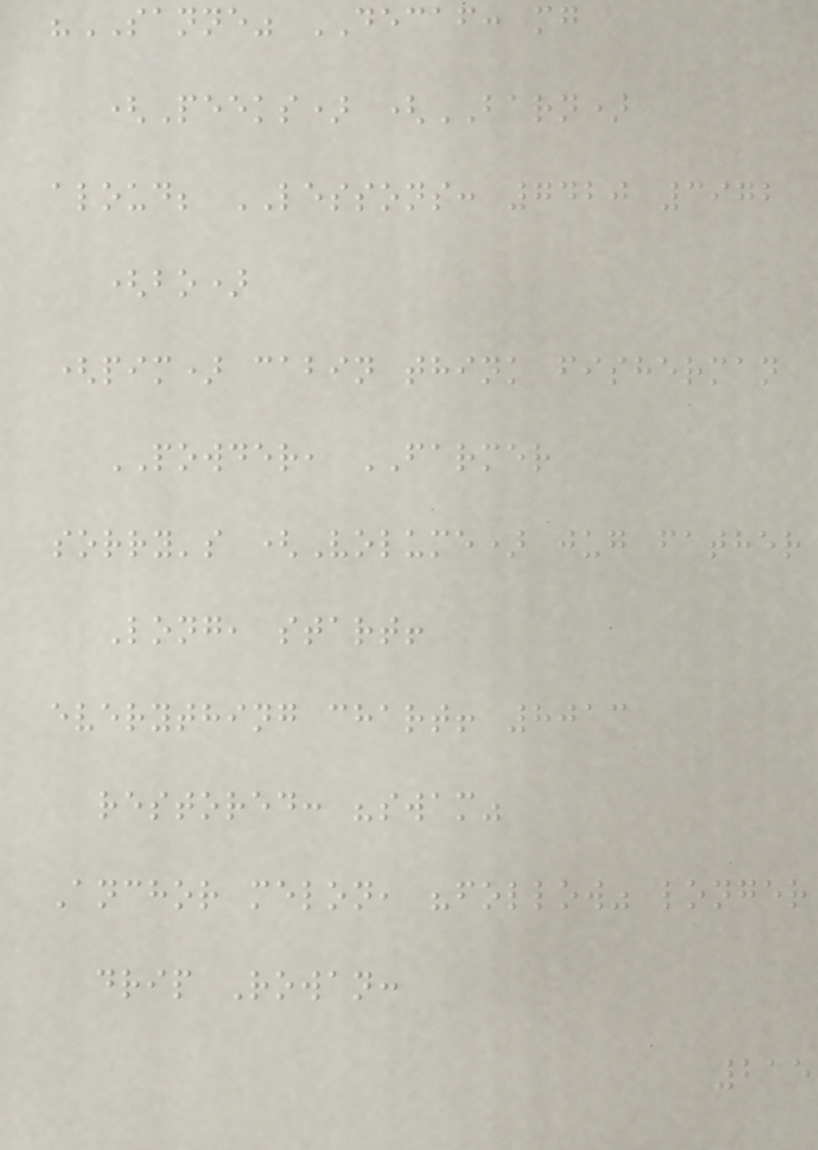"SANNE" DECAF: mg
(Peeks) (BARN)
aloud; LESSONS: 7420 3972
(bo)
(pim) cabin think fisherman
POWDER, FARMER
sorry's (Volume) jug father
Long, start!
everything chart! 8013
restored: "swam"
Anchor melon, "follow" longer
drip Rowan:
215
